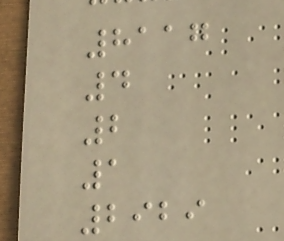8117
4
2
1
2929
